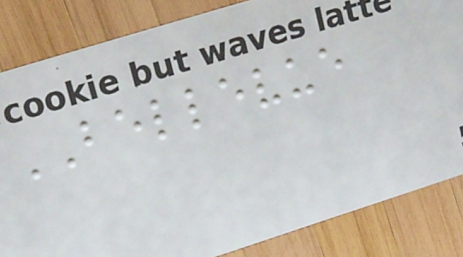BELLEVUE
